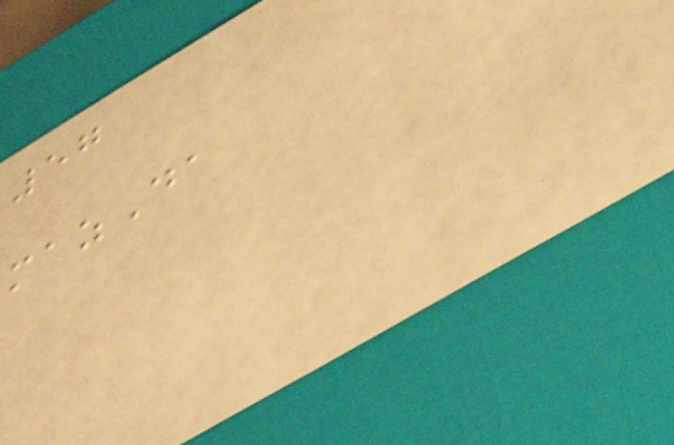57
mazDa
